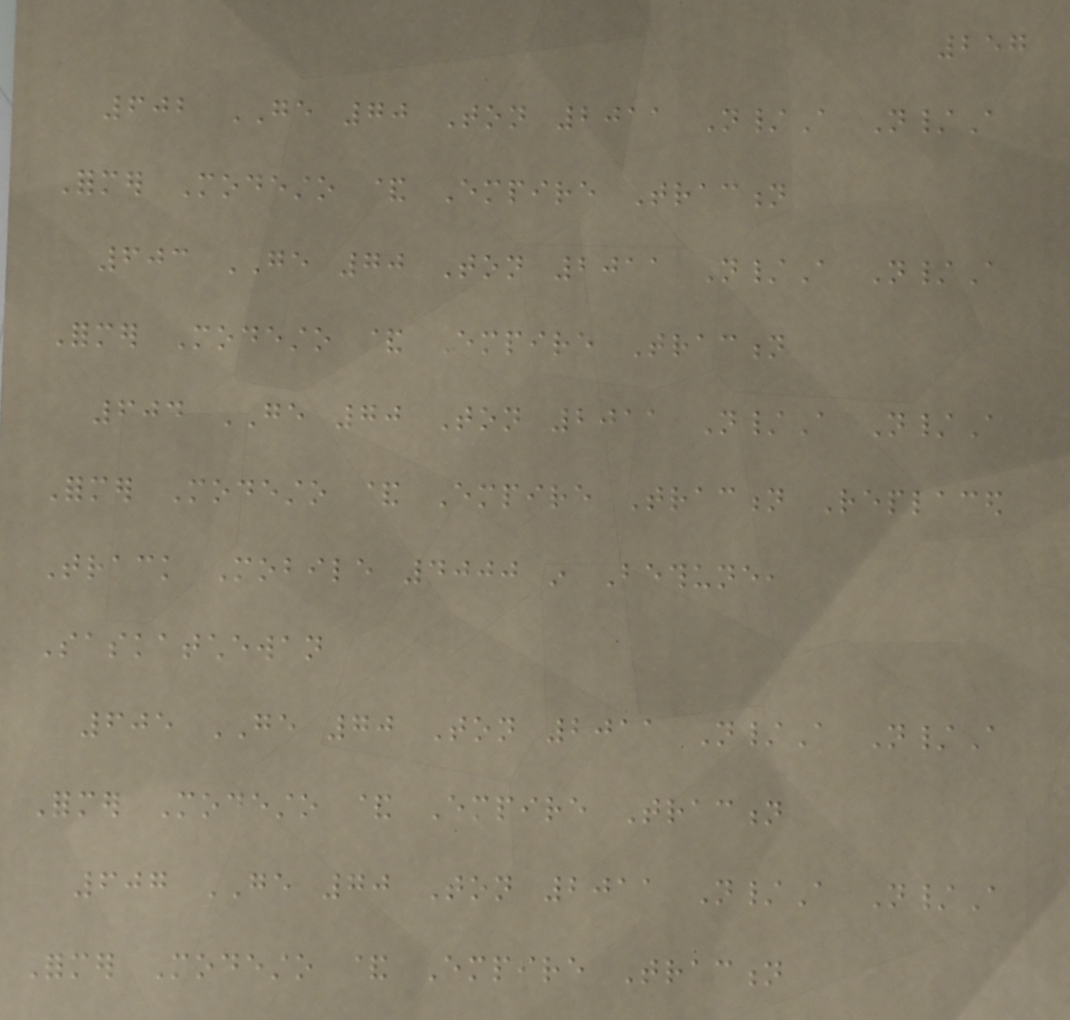257
602 GE 70 Ton 2011 N/A N/A
Former Modesto & Empire Traction
603 GE 70 Ton 2011 N/A N/A
Former Modesto & Empire Traction
604 GE 70 Ton 2011 N/A N/A
Former Modesto & Empire Traction Replaced
Track Mobile 4000 in Bethune,
Saskatchewan
605 GE 70 Ton 2011 N/A N/A
Former Modesto & Empire Traction
607 GE 70 Ton 2011 N/A N/A
Former Modesto & Empire Traction
